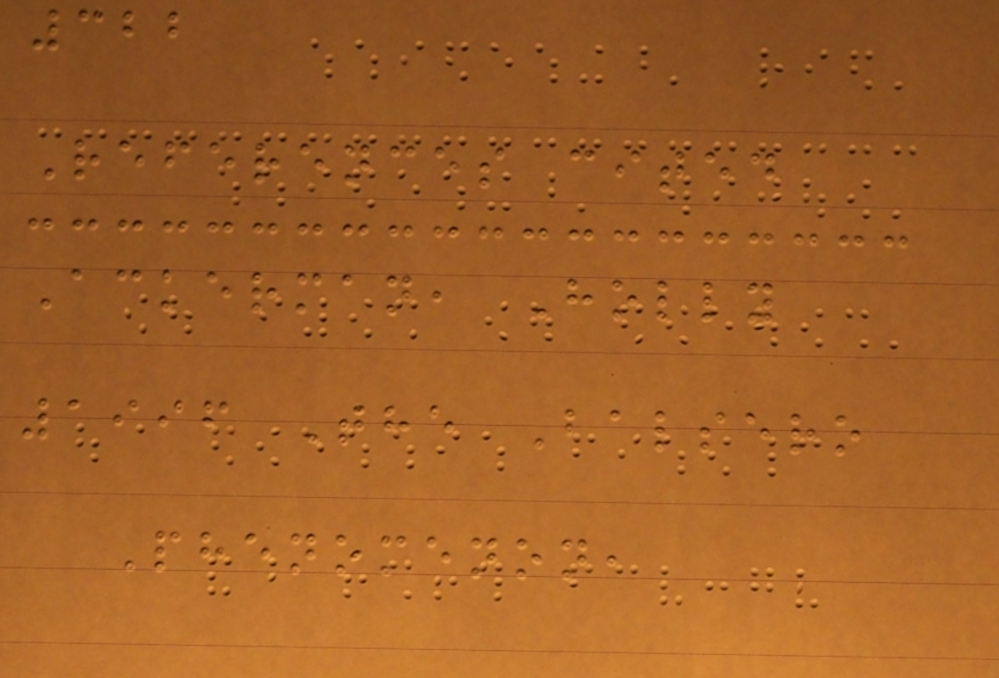322
References cited
Ackerman, Holly
1996 The Balsero
Phenomenon,
